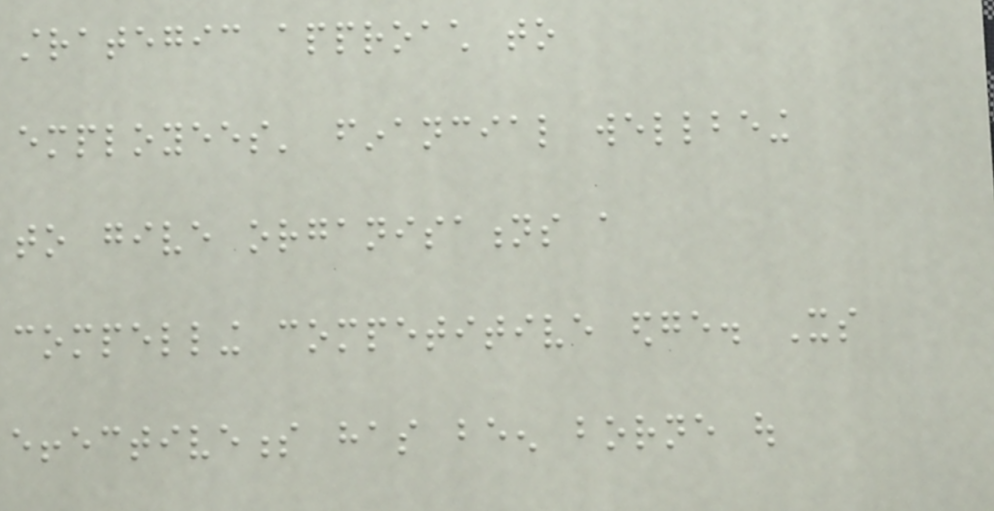strategic approach to
employees' financial wellbeing
to give organisations a
compelling competitive edge. Its
effectiveness has been borne out
